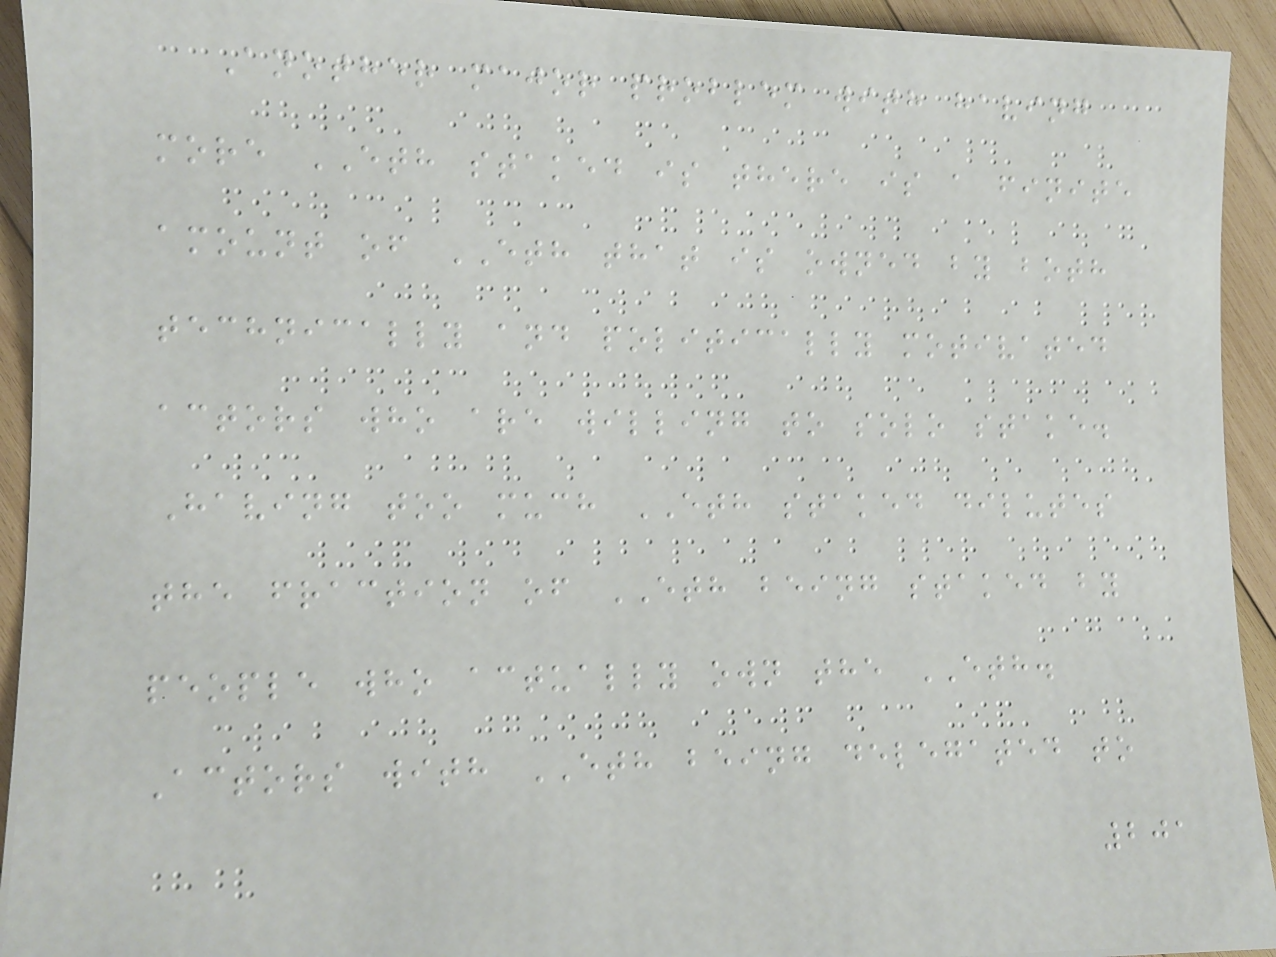Another major problem with having
more ETH staked is there is a finite
amount of ETH that is owned by both
technically and politically motivated
actors who are willing to solo stake.
Having too much ETH staked dilutes
the fraction of ETH being staked by
people who actually own the ETH.
Actors with ETH being delegated to
201
